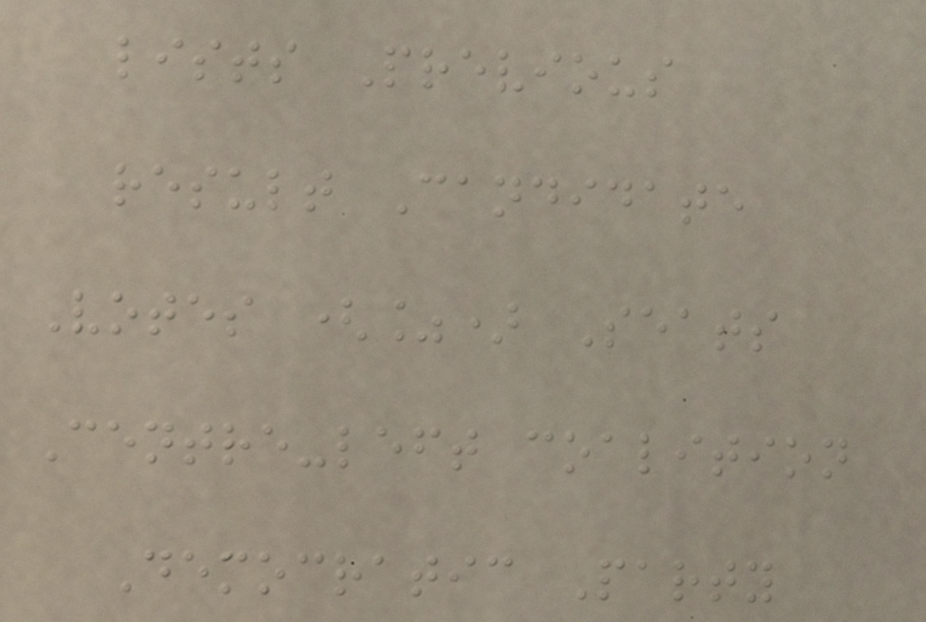lists Previous
result Candidate
Votes (%) Seats
Centre-left coalition
Democratic Party
